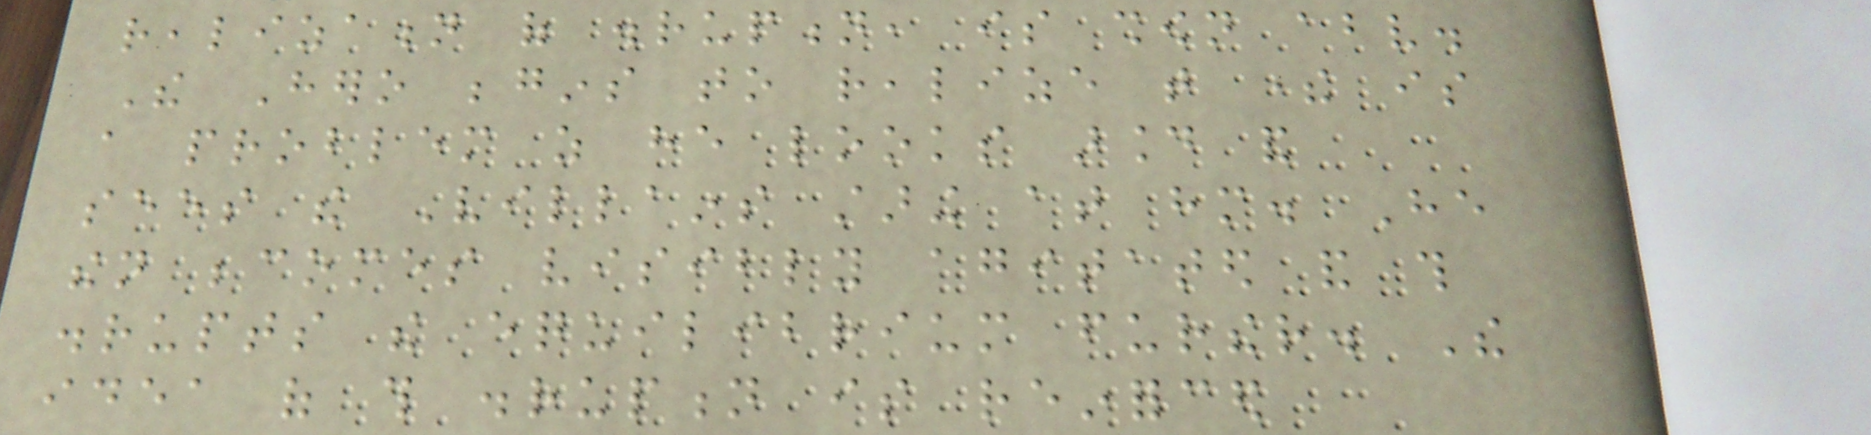realization of disruption, is shown above.
The Hero begins to realize that there is
a problem as he looks around and
sees the Villains staring at him. He
then becomes visibly agitated and this
disrupts the equilibrium further. The
idea of this disruption is reinforced
